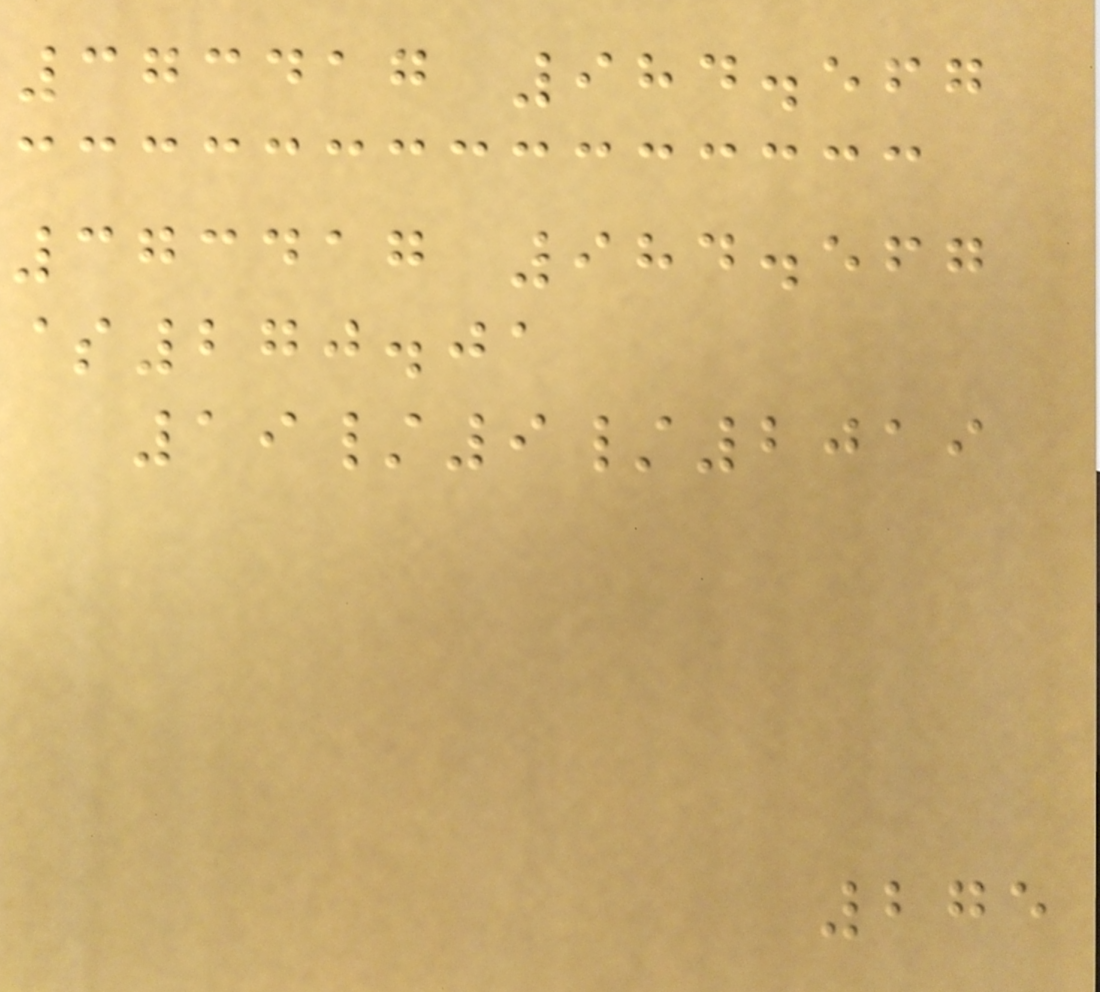373417 984.567
373417 984.567
$270.01
19/9/2019
275
